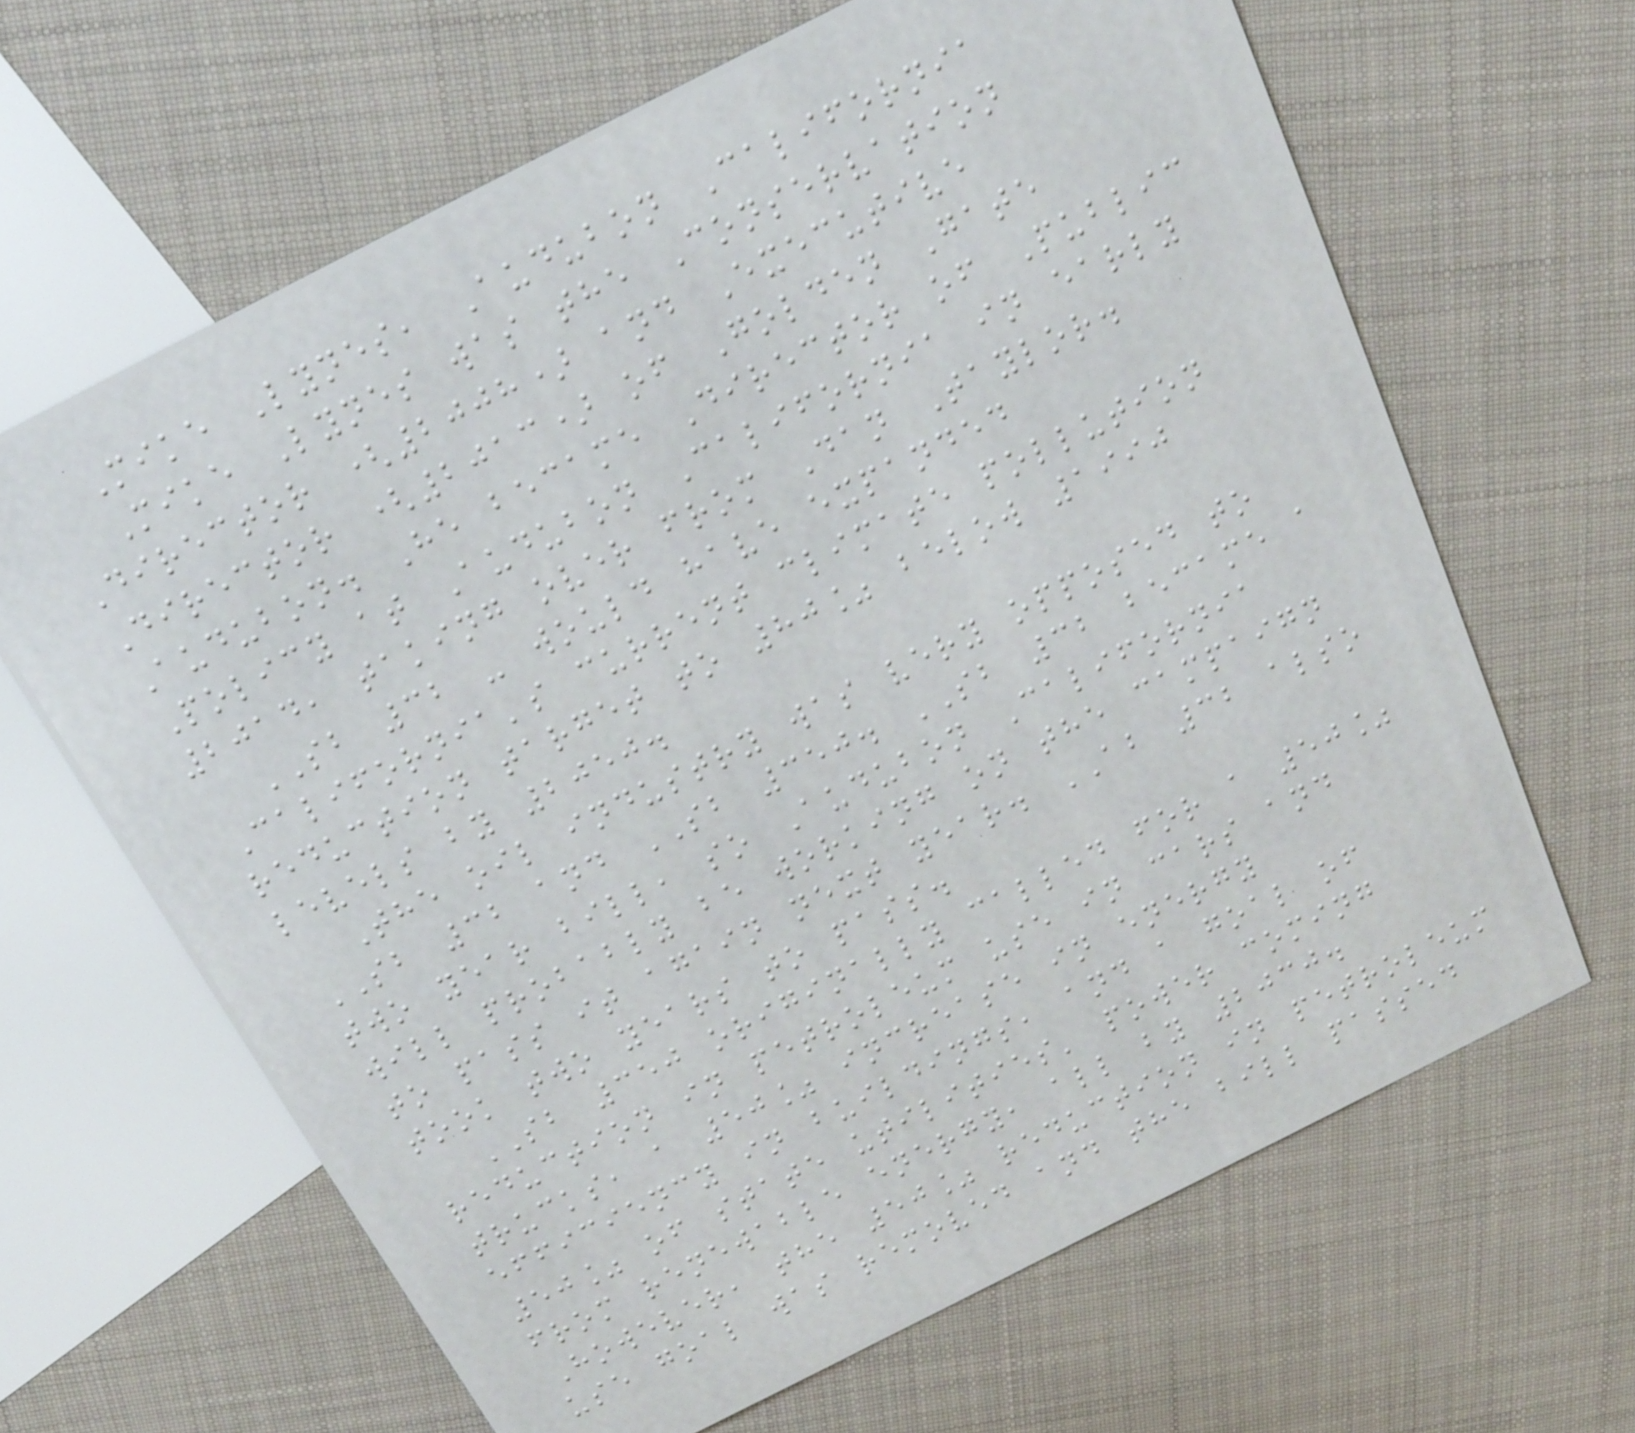Mike Lynes, Audubon California
Mike Lynes was the Conservation
Director (2008) and Executive
Director (2013) of Golden Gate
Audubon. He became Director of Public
Policy at Audubon California in early
2014, taking over from Dan Taylor.
SB 32 - would have expanded
California's current climate pollution
reduction target to 80% below 1990
levels by 2050.
The oil industry was very opposed to
SB 32 and SB 350. SB 32 became a
two year bill, so Audubon California
will probably be working on the campaign
to pass it again next year. AB 32 also
took two years to pass.
SB 350 originally called for a 50%
reduction in petroleum use in cars and
trucks, a 50% increase in energy
efficiency in buildings, and a goal of
50% of state utilities' power coming
from renewable energy, all by 2030.
However, the 50% reduction in petroleum
use goal was removed and the bill passed
